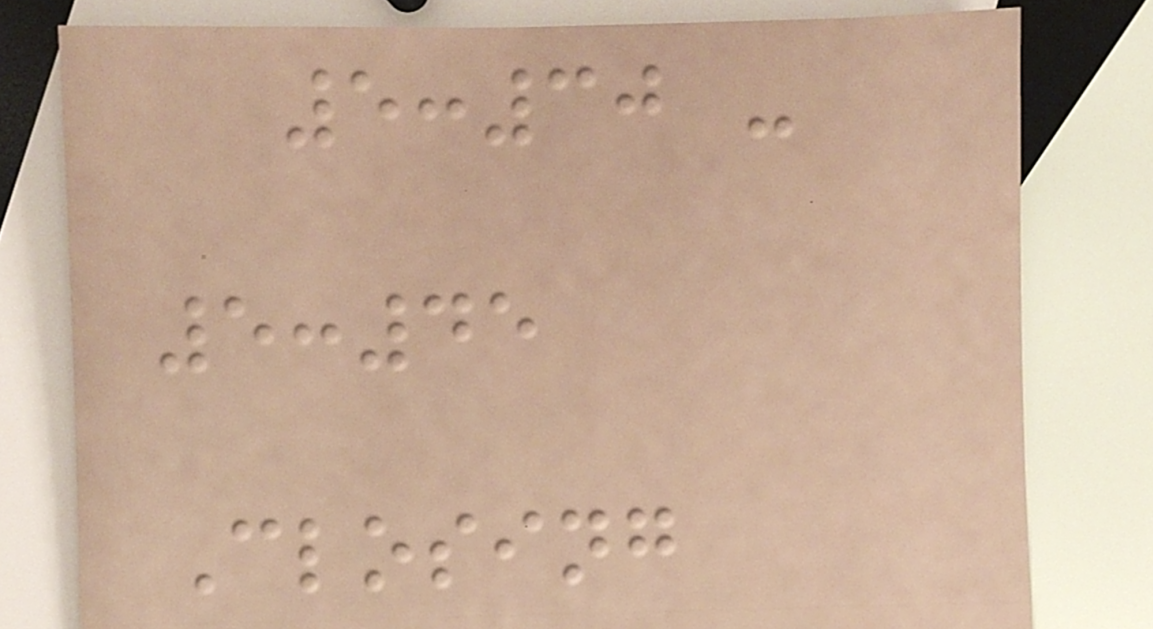5:30 -
5:45
Closing
